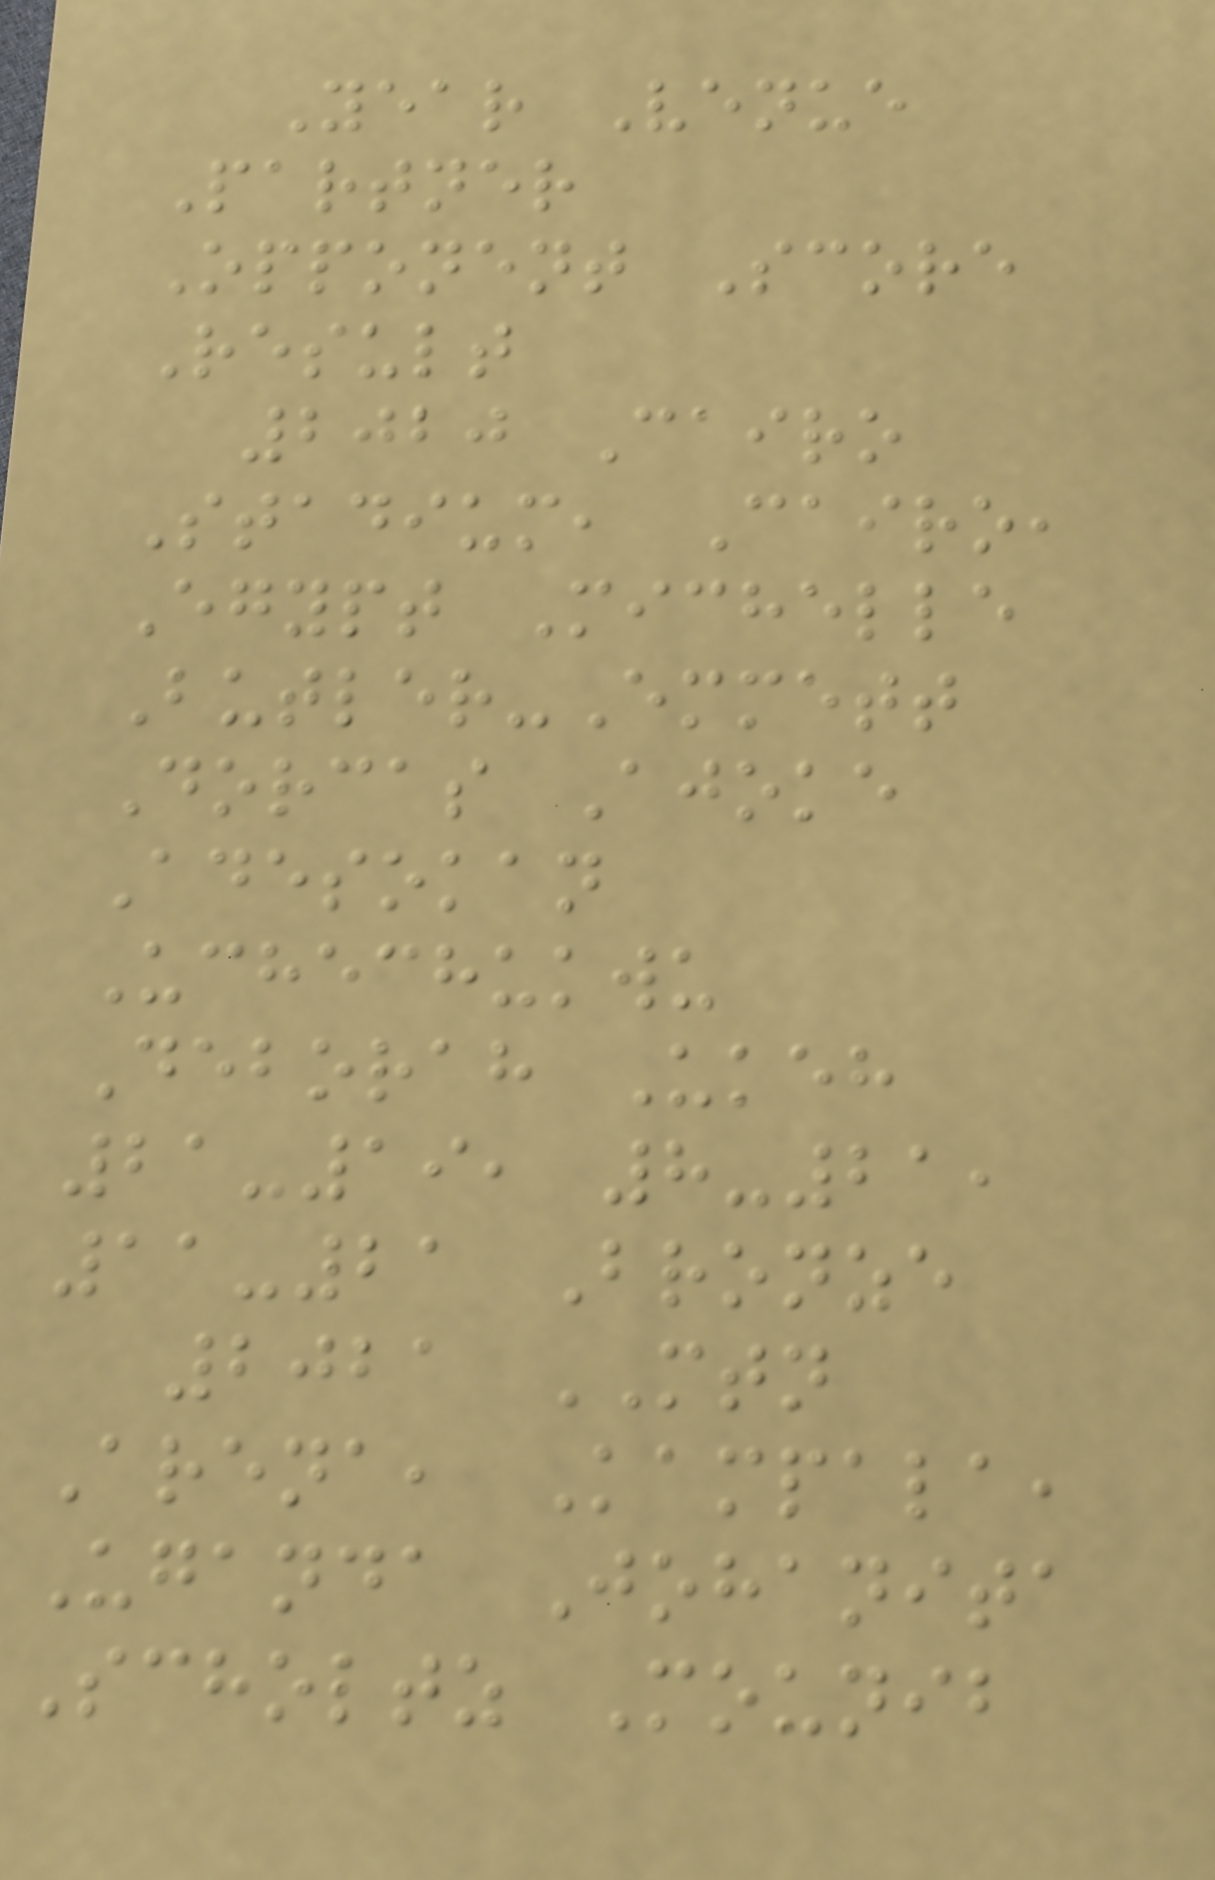Year Venue
Partner
Opponent Score
Result
2020 Cairo
Stadium, Cairo,
Egypt Michelle
Butler-Emmett
Dorcas Ajoke
Adesokan
Uchechukwu
Deborah Ukeh
21-19, 8-21,
11-21 Bronze
2021 MTN
Arena, Kampala,
Uganda Johanita
Scholtz Mounib
